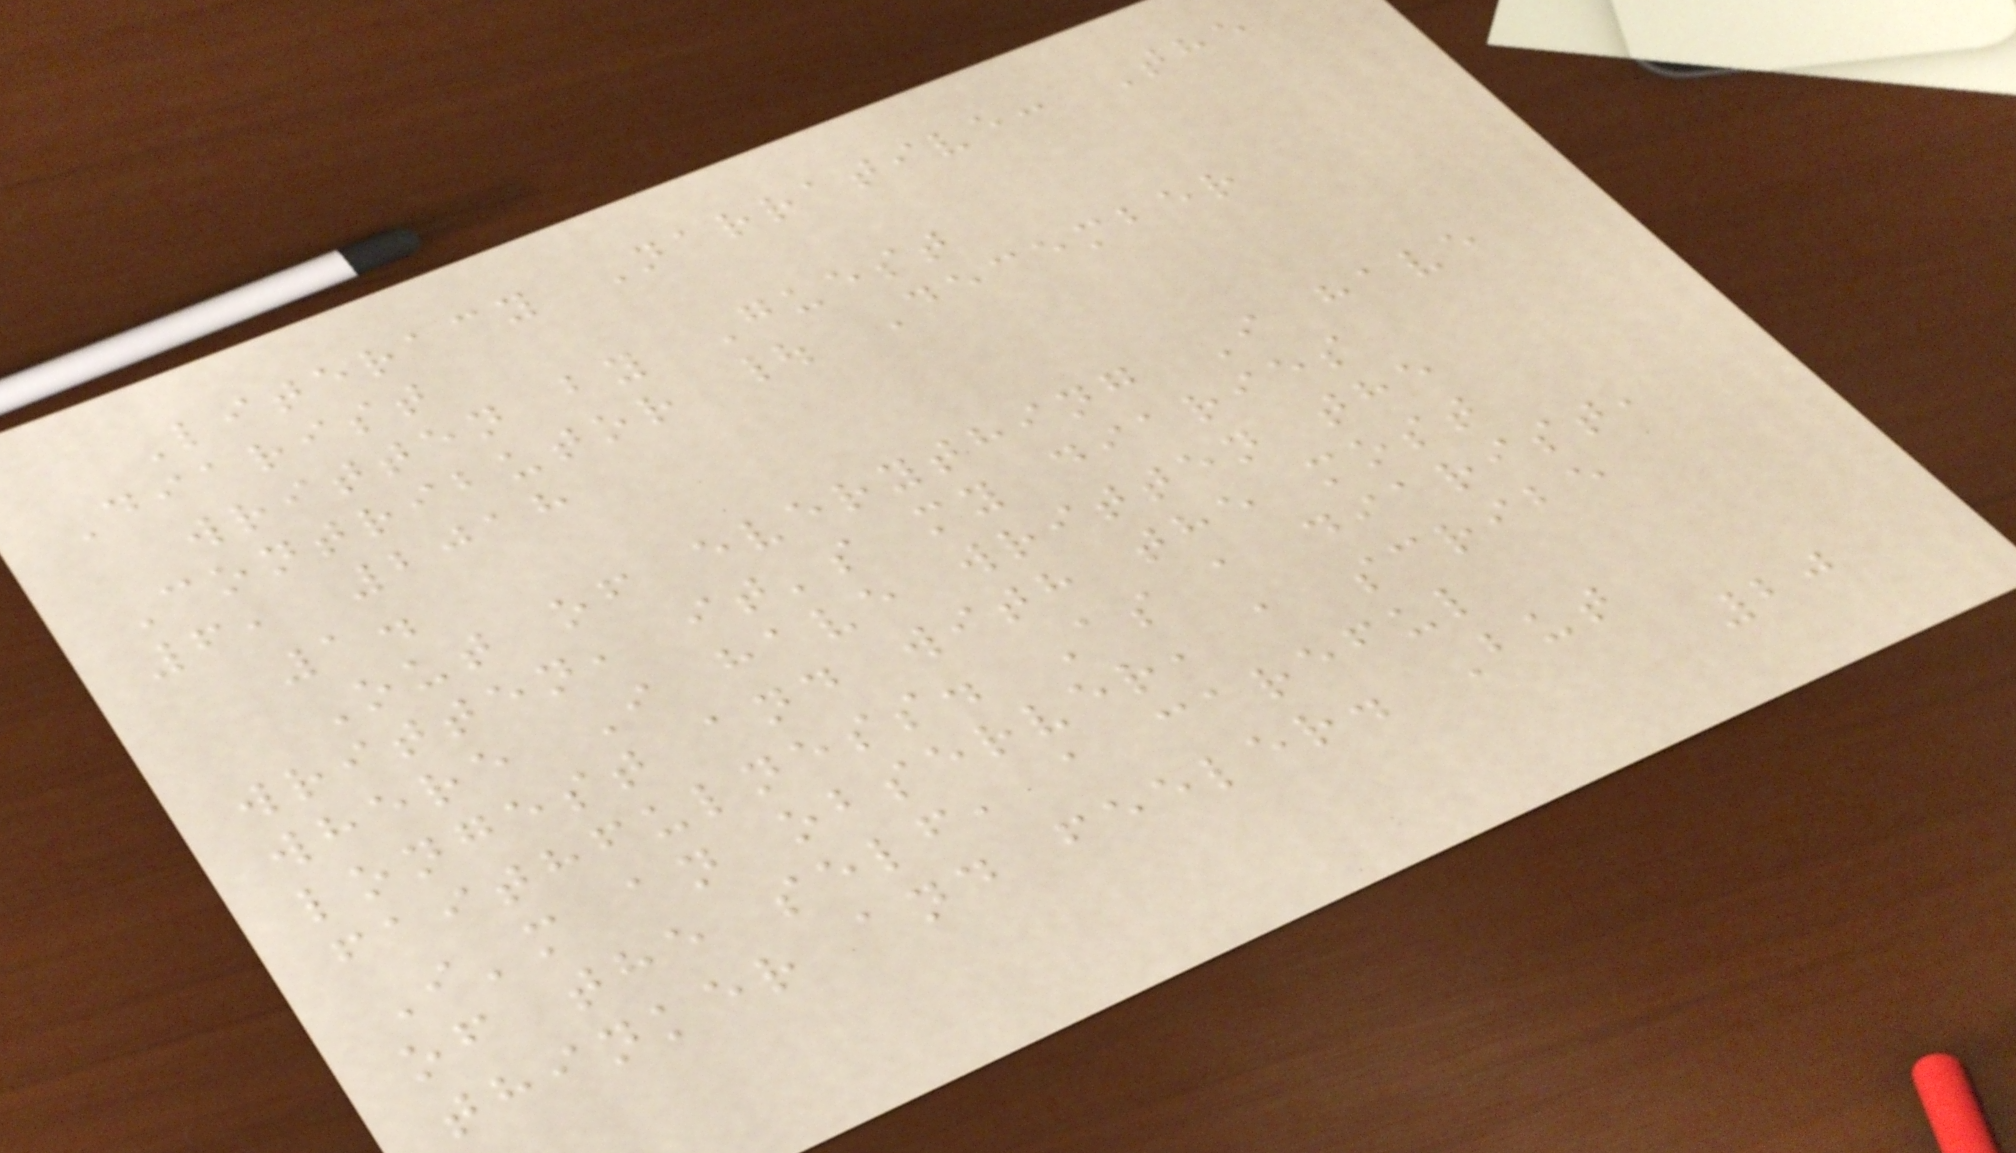Literacy Narrative: The
Diarist
written by Guest
Contributor | December
6, 2018
1.
Out of everything I have
written, it's my diaries
where I have written the
longest and with the most
faithfulness. As a diarist,
I'm an observer, a scribe
of the self, a careful
thinker and feeler. But
20
